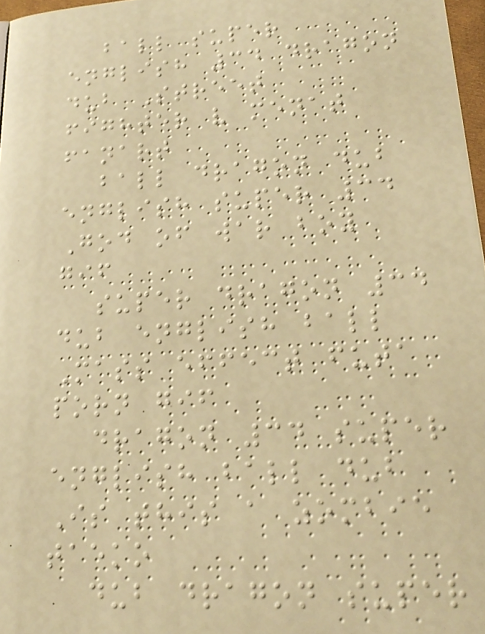ball super
english 34 dragon
dub Street
fighter v menat
fanart
ball dragon dub
english super 34
God of war boy
gif
super dragon 34
dub english ball
Mass effect futa
porn gif
dragon 34 super
english ball dub
Is this a zombie
taeko
dub dragon super
